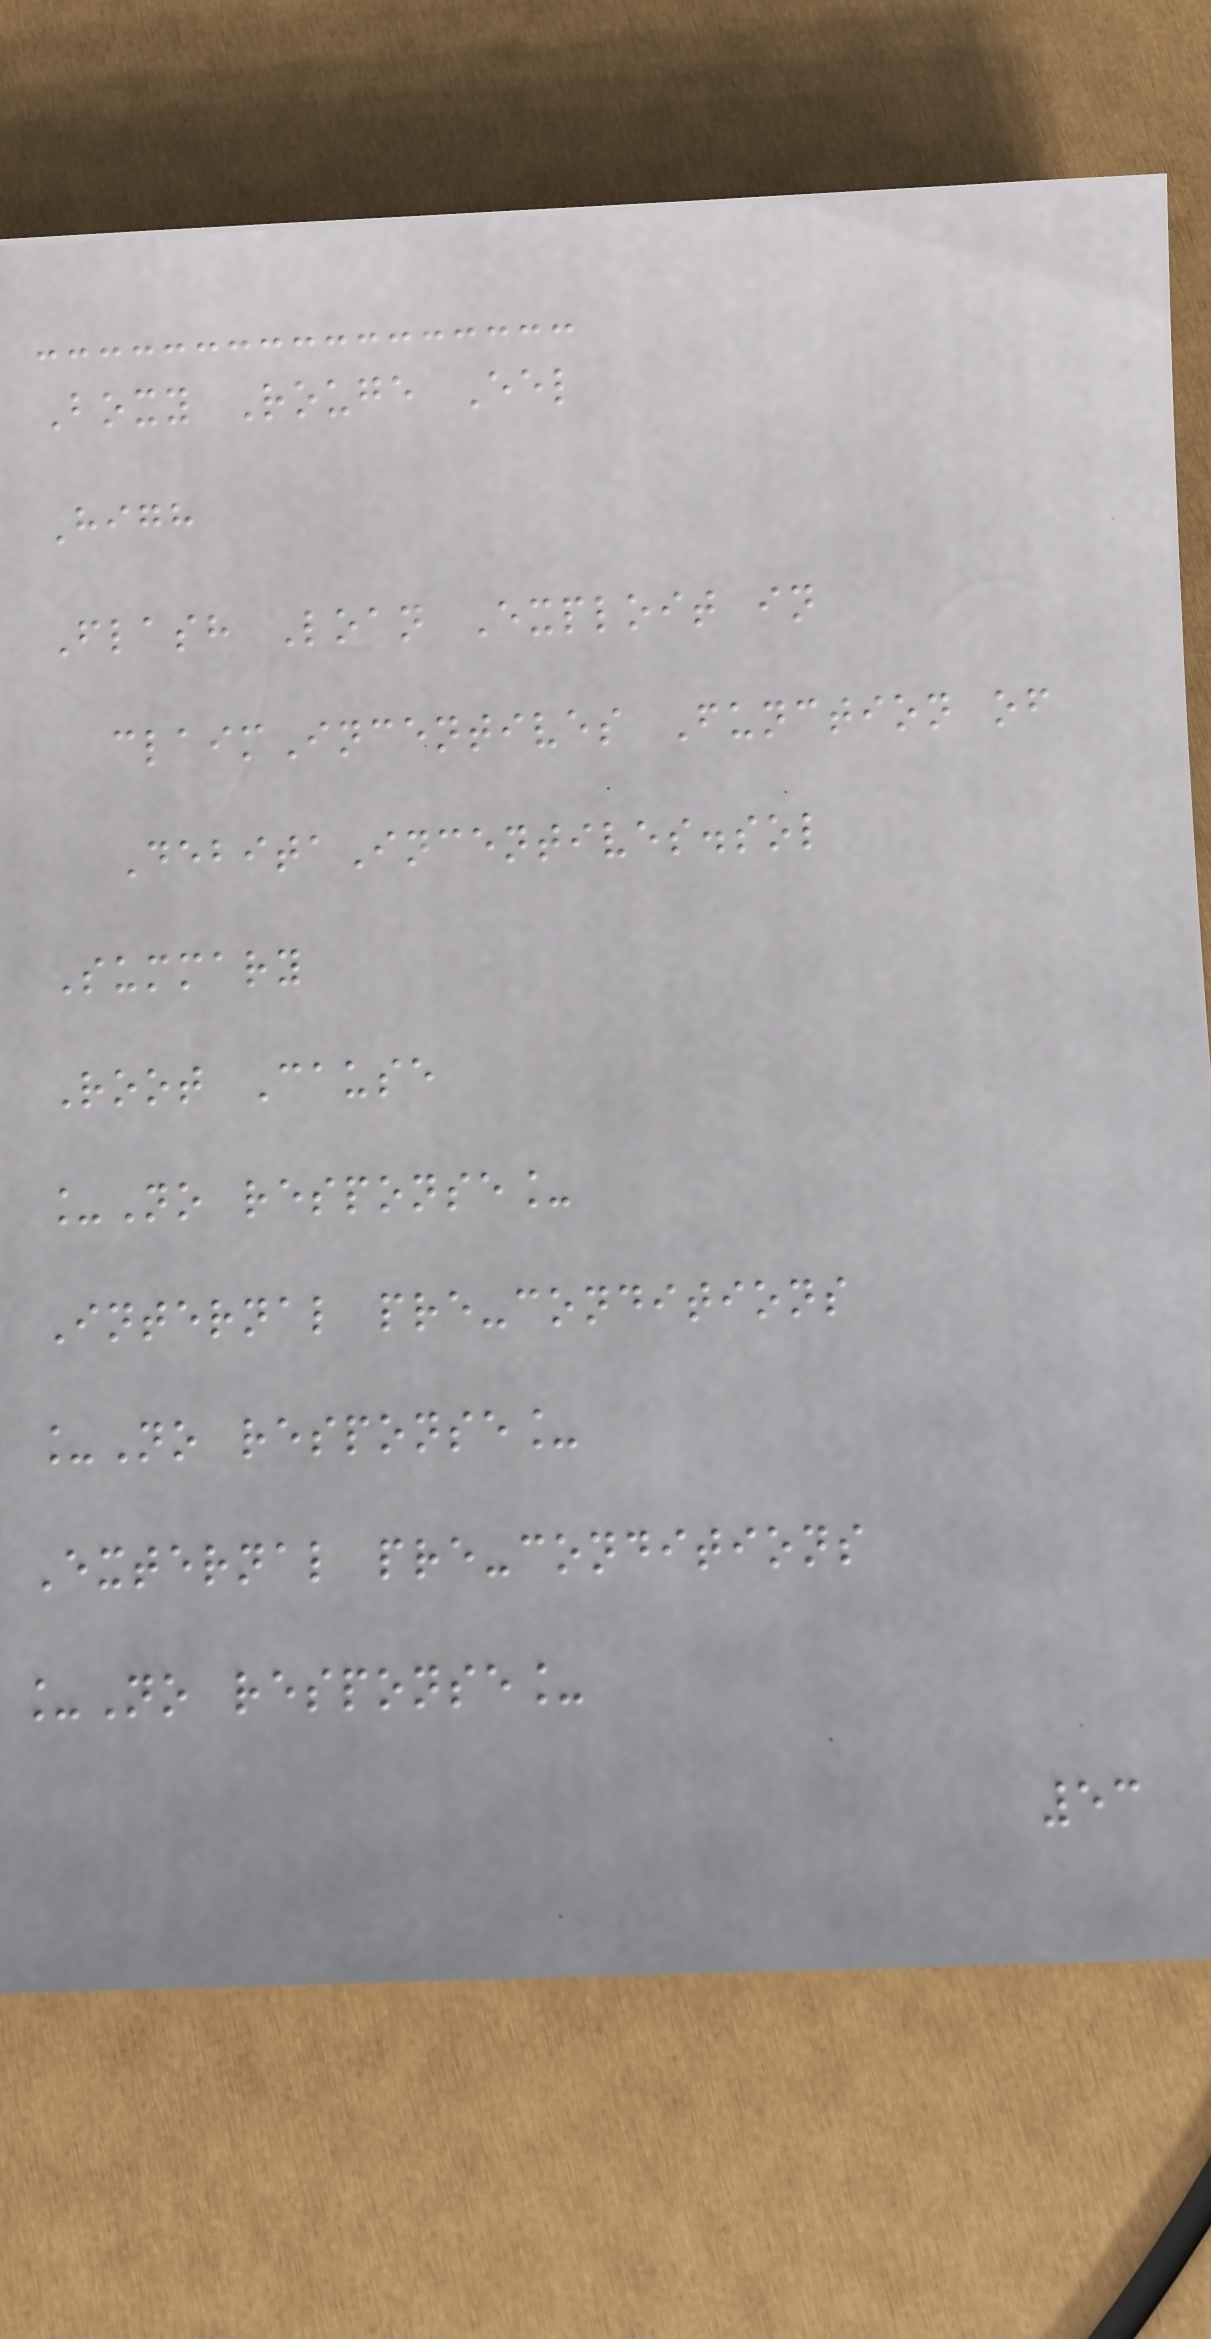Boxy Rouge Eel
High
Flash Loan Exploit in
claimIncentives Function of
DebitaIncentives.sol
Summary
Root Cause
_No response_
Internal pre-conditions
_No response_
External pre-conditions
_No response_
53
